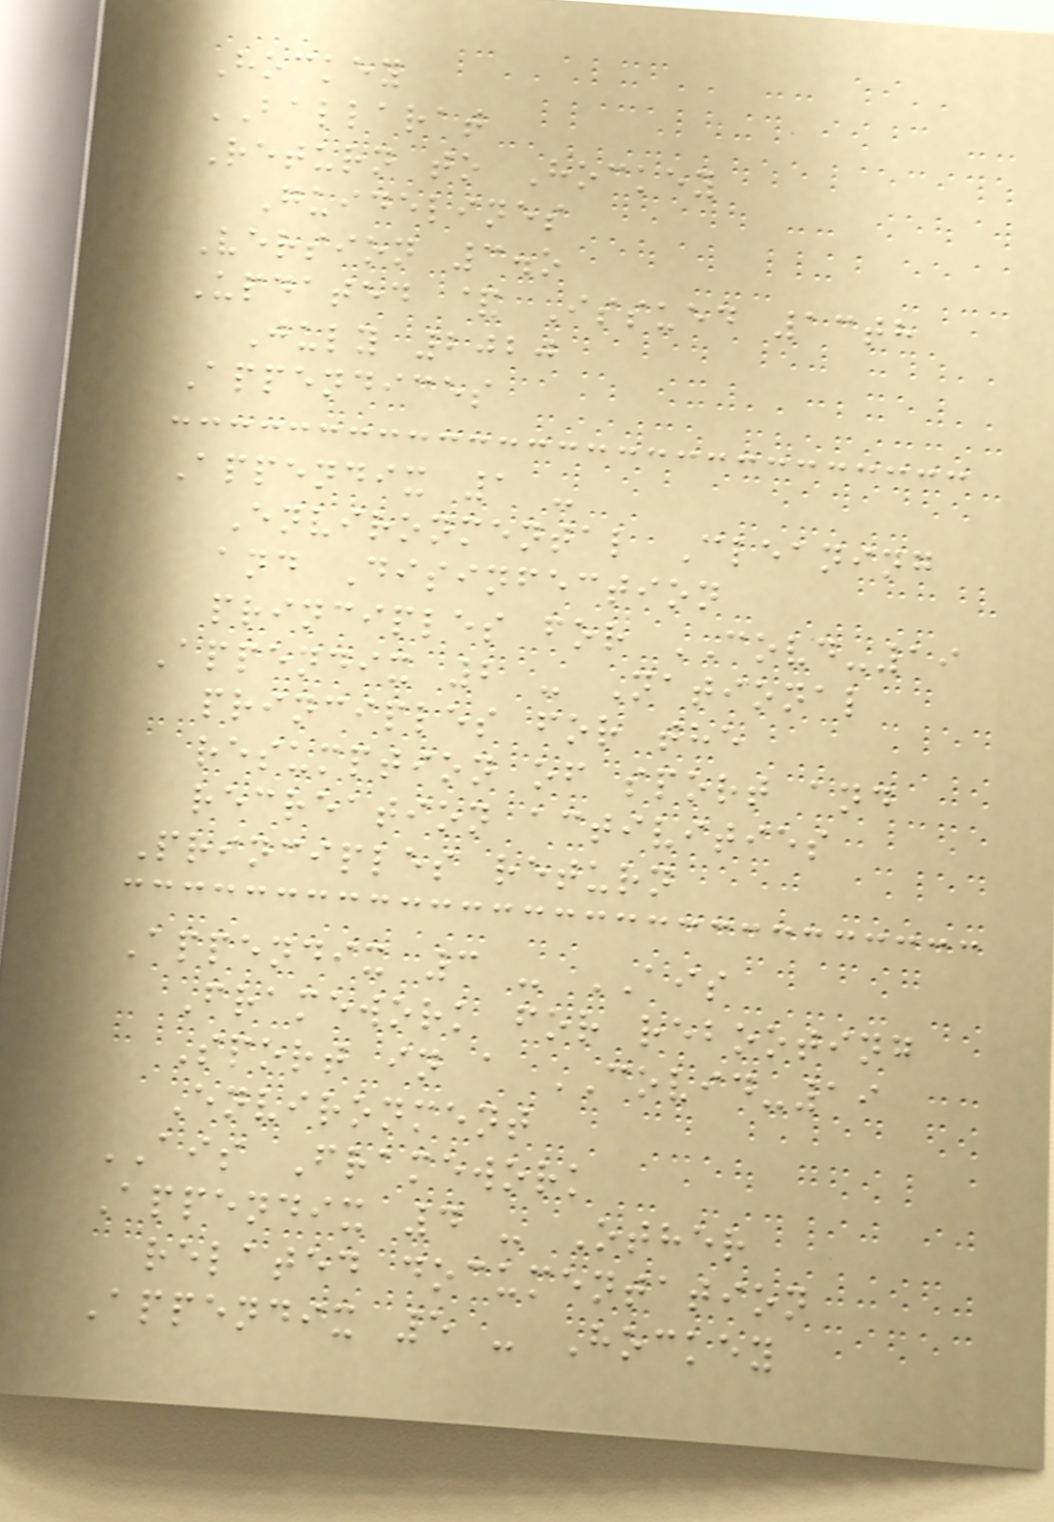Hockey
BALLARAT
Return to Hockey
Guidelines
Version 3.o
Updated & Issued 13th
July 2020
Appendices
Appendix 1 -
Environmental Cleaning
and Disinfection
principles for COVD-19
Appendix 2 - National
principles for the
resumption of sport and
recreation activities
Principles return
Appendix 3 - AIS
Framework for rebooting
Sport in a COVID-19
Environment
AIS Framework
Appendix 4 - Other
related documentation
Appendix 5 - Hockey
